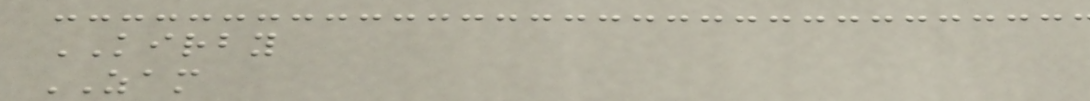KIRBY
ZAM
